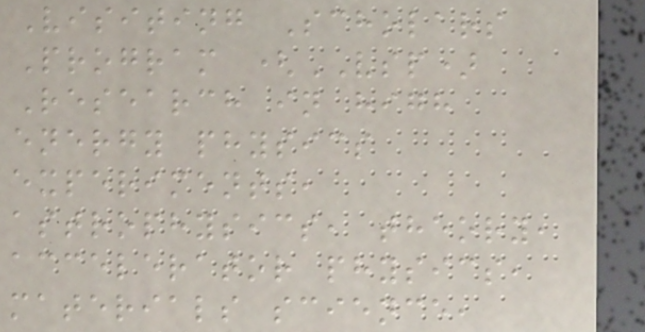Visiting Scholars
Program (VSP)
Research in high
energy physics
experiments,
astrophysics, theory,
accelerator physics,
materials science,
